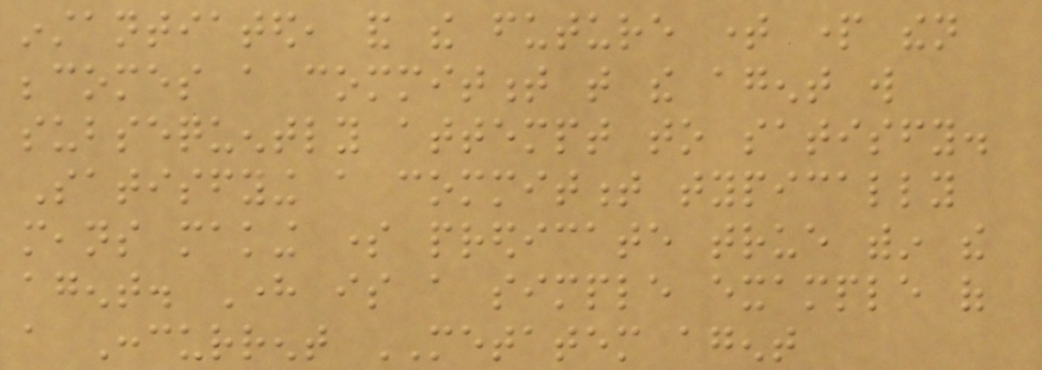instantiated, and the future time part then
becomes a commitment that the agent will
subsequently attempt to satisfy.
Satisfying a commitment typically
means making some predicate true within the
agent. Here is a simple example of
a Concurrent METATEM agent
